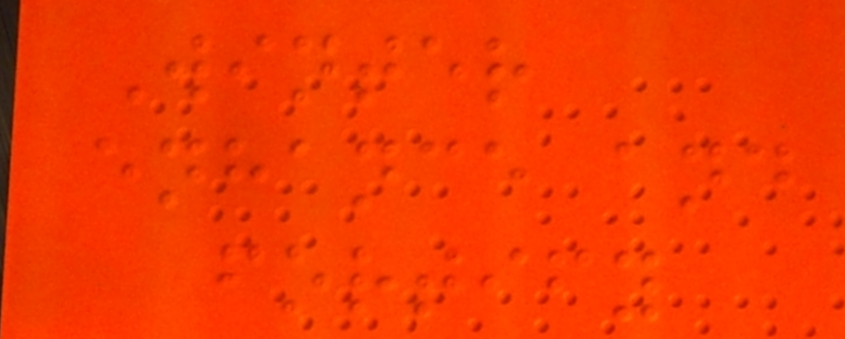Winter
enhance and
fortify
